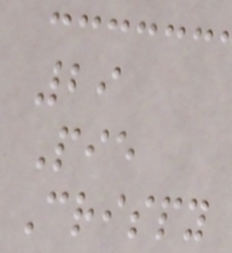29
Pie
Crispy
